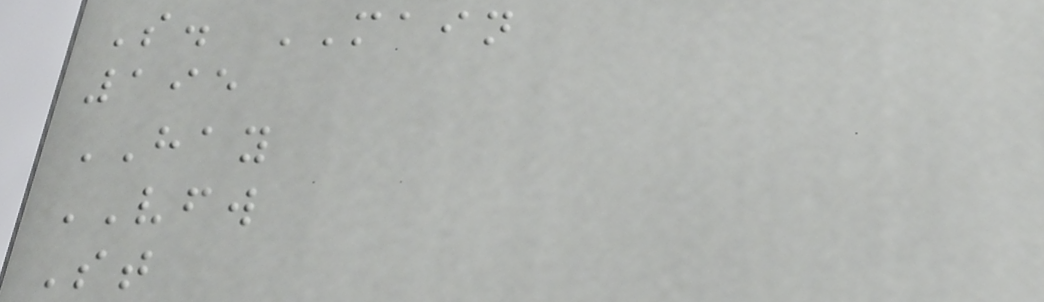S. MAIN
195
HAY
VFW
St
